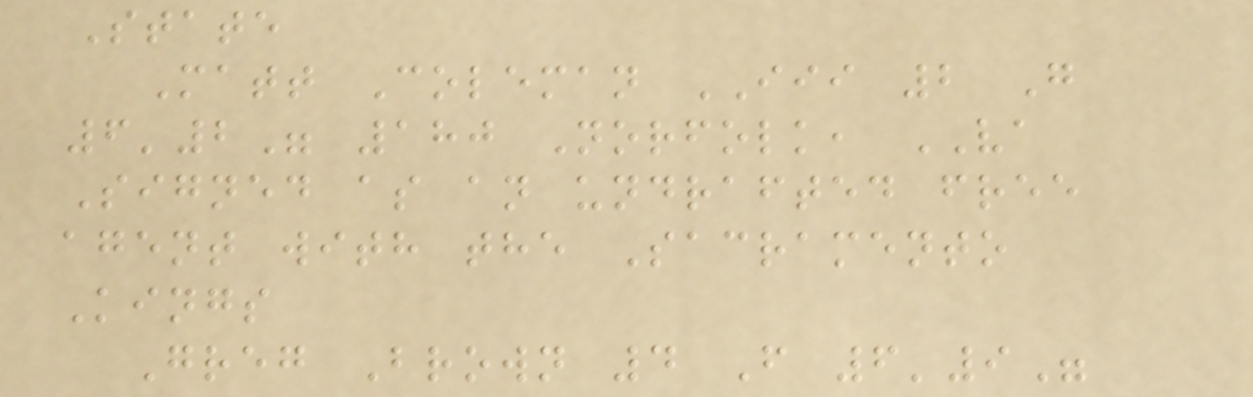State
Matt Coleman III 2 G
6'2" 180 Norfolk, VA
Signed as an undrafted free
agent with the Sacramento
Kings
Greg Brown 4 F 6'9"
